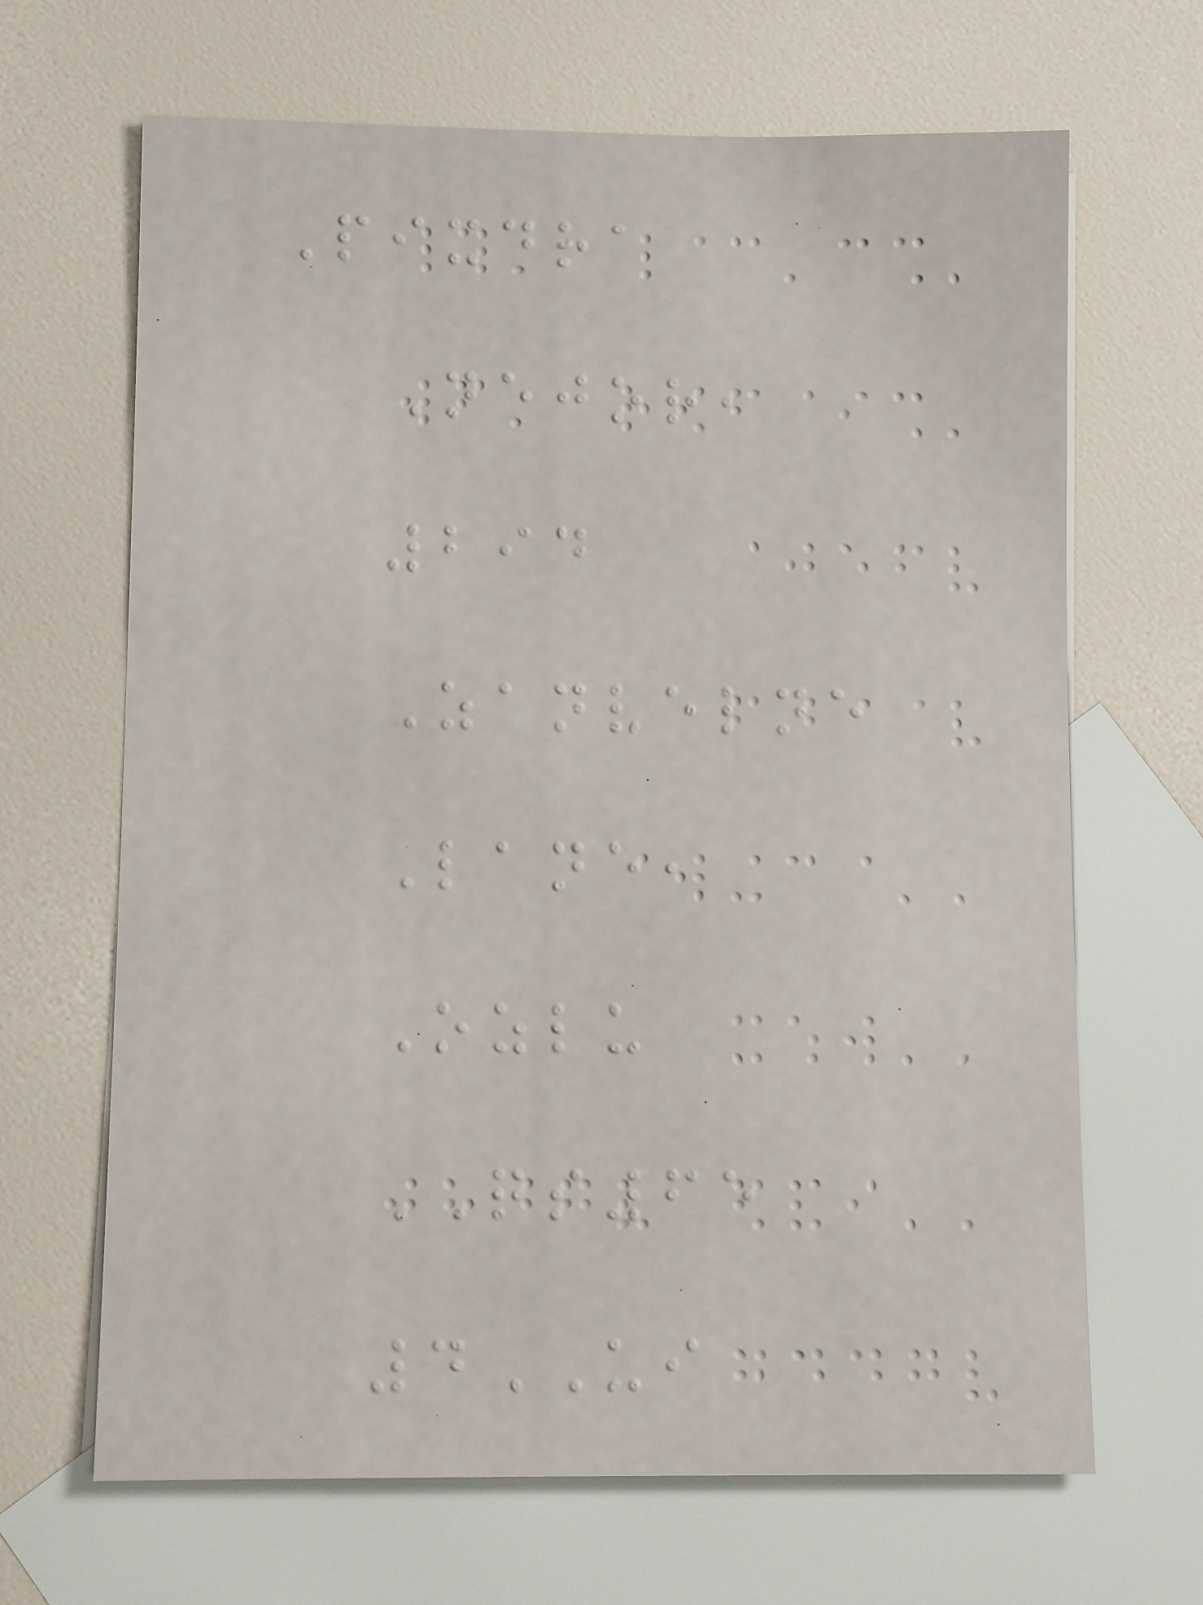Pixdra
Nejor,
294
Zanvelne
Lane,
Ozlu
QS65
4UI
